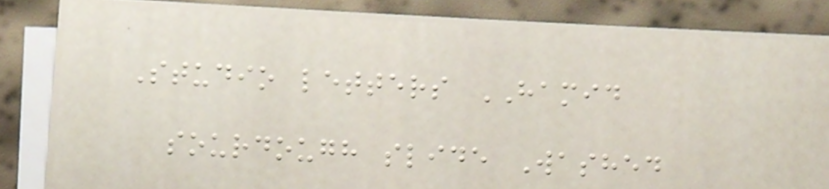Studio letters HAMID
sourdough slide Washed
